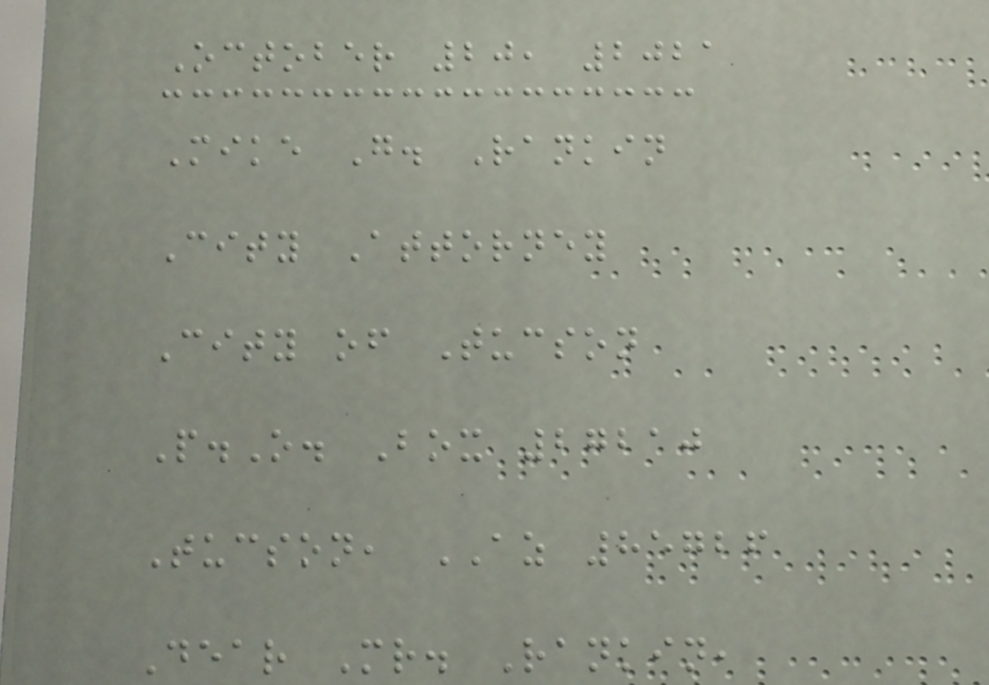October 20, 2021
Mike G. Rankin
City Attorney
City of Tucson
P.O. Box 27210
Tucson, AZ 85726
Dear Mr. Rankin,
